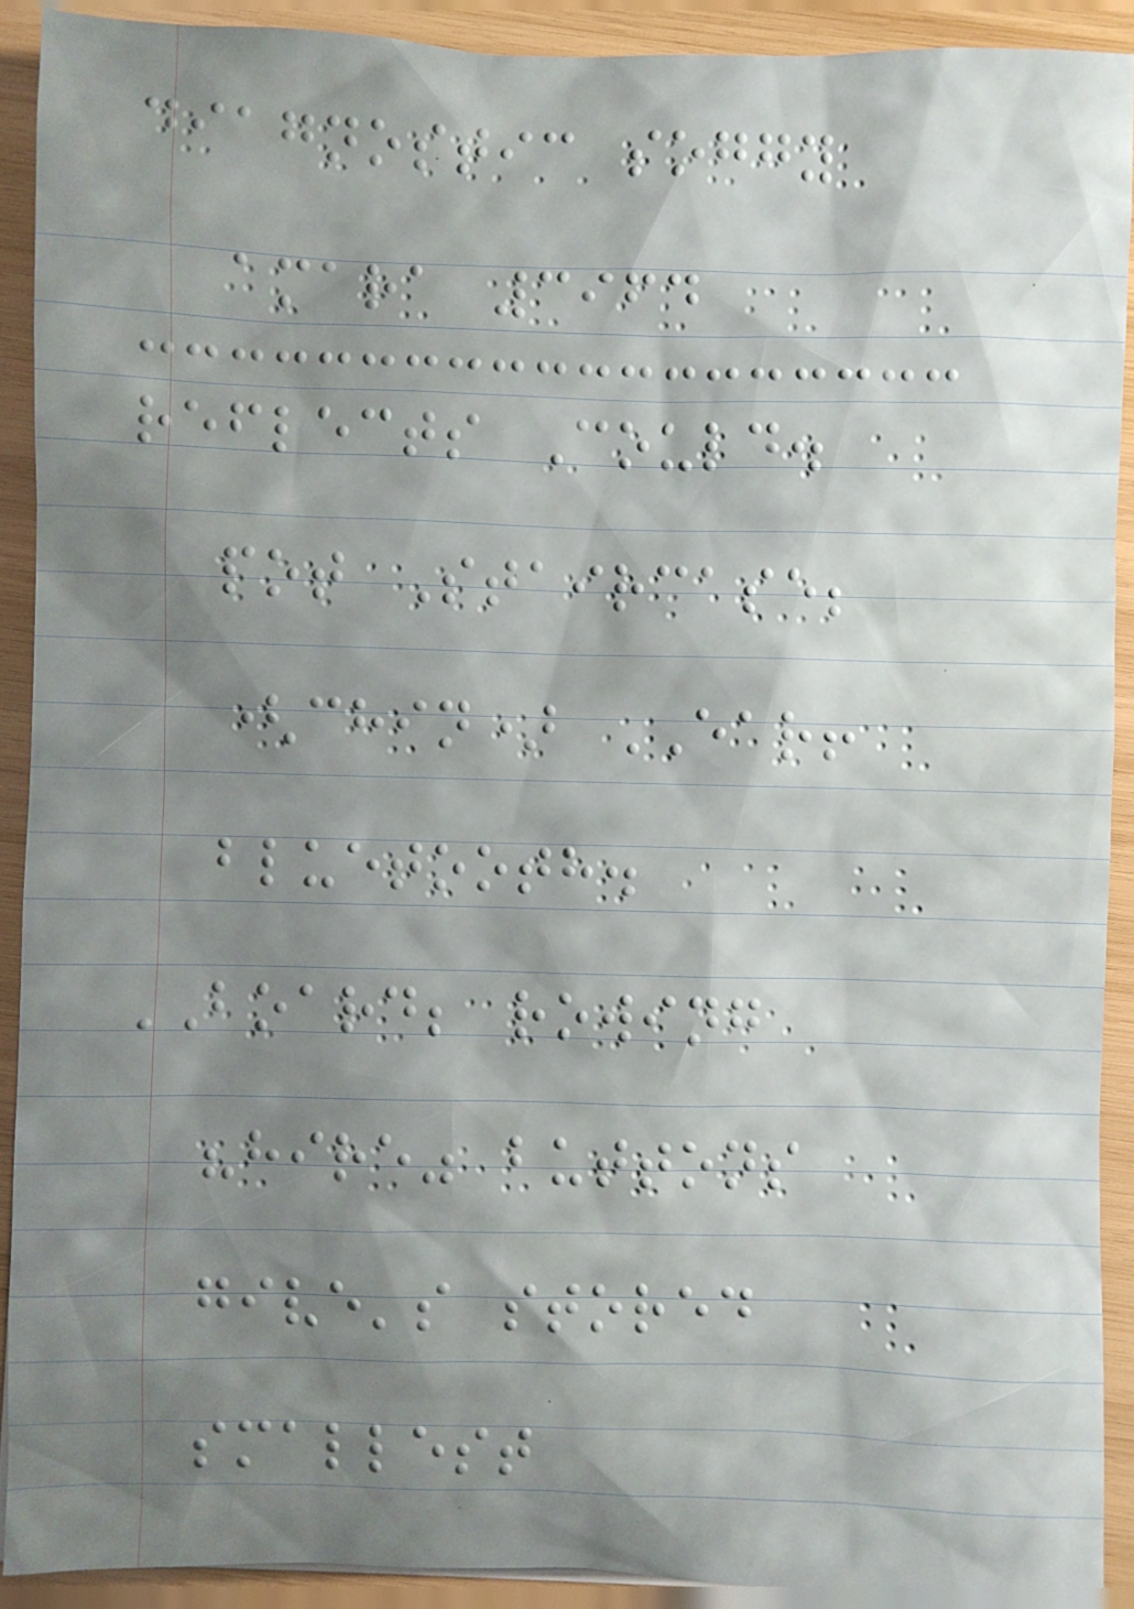diagnostic soggy
amara 3964
reflects Could.
pot Staircase;
(chin) EAR!
bluetooth.
BOARD; rowing
"hire" buttons
give's stored
smallest
